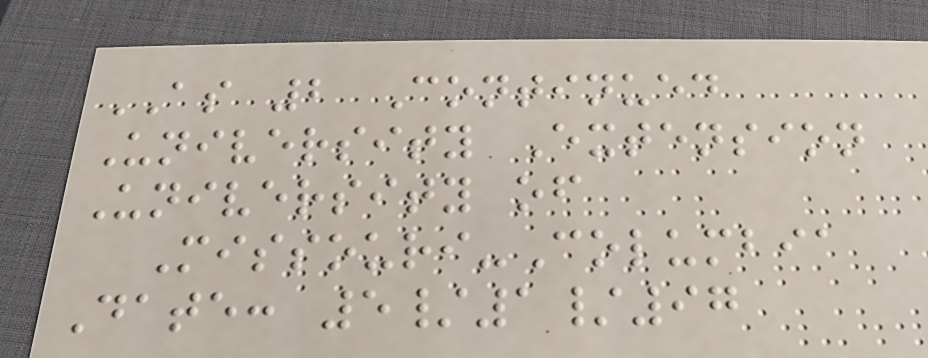AS 2 Continued
University Extension
University of
Missouri-Columbia
Date: 5/1/97
